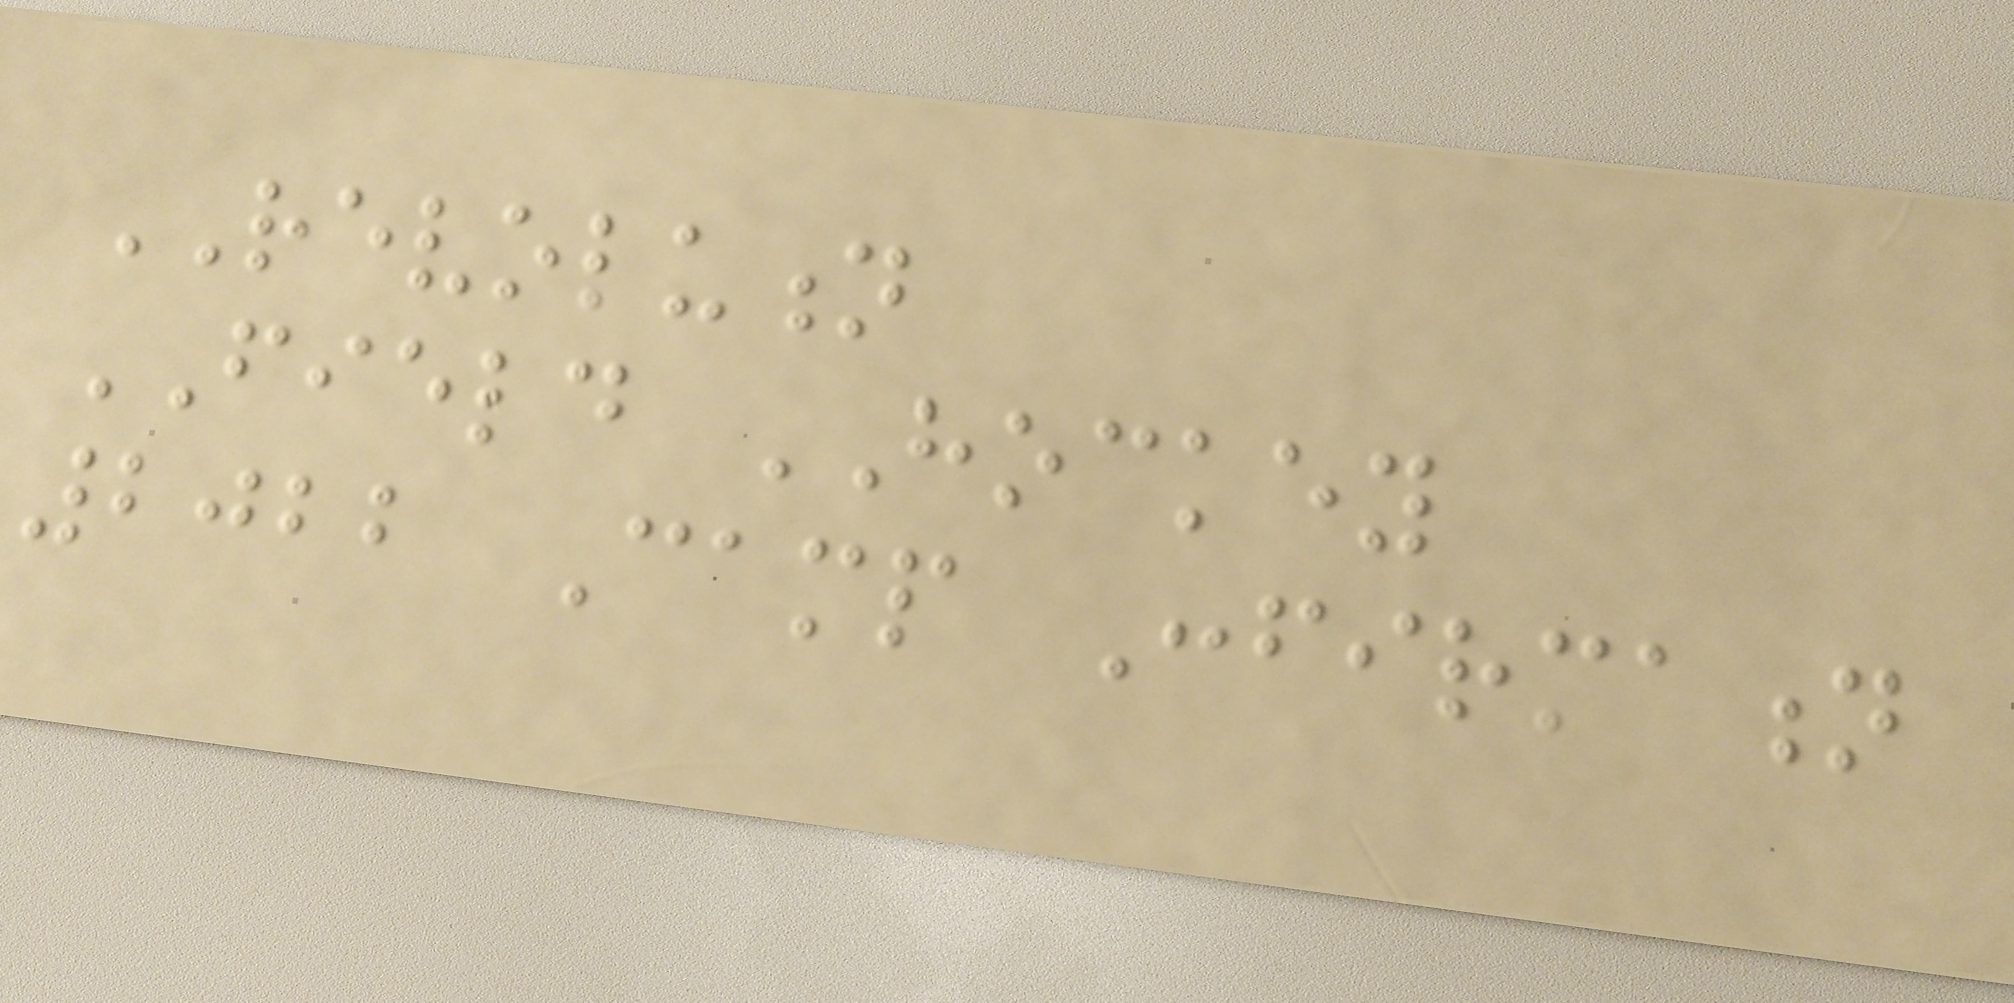REVOLUTION
FIELD HOCKEY
2022 Camp Confirmation
